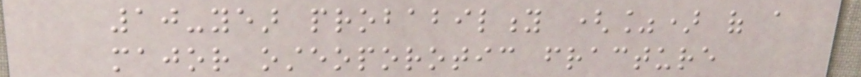10-year probability (%) of a
major osteoporotic fracture
